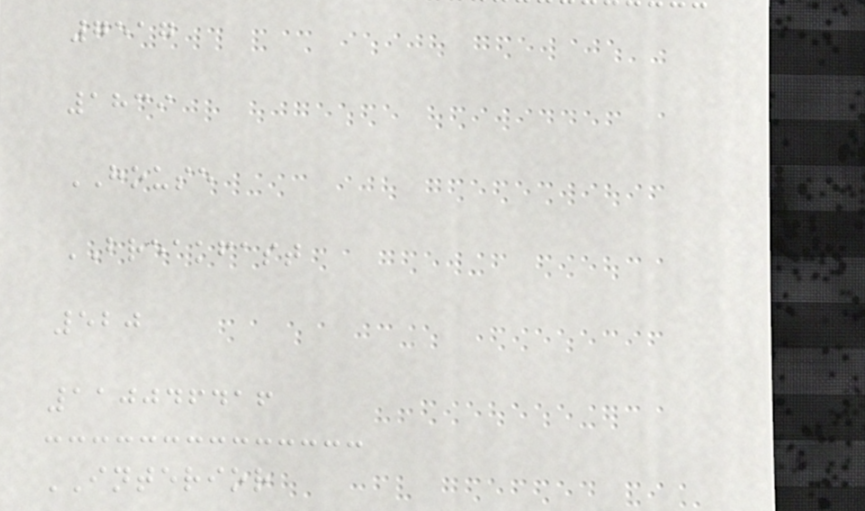7517
1839
HOUSE
BREAKFAST
520
110046416
INTERIOR
